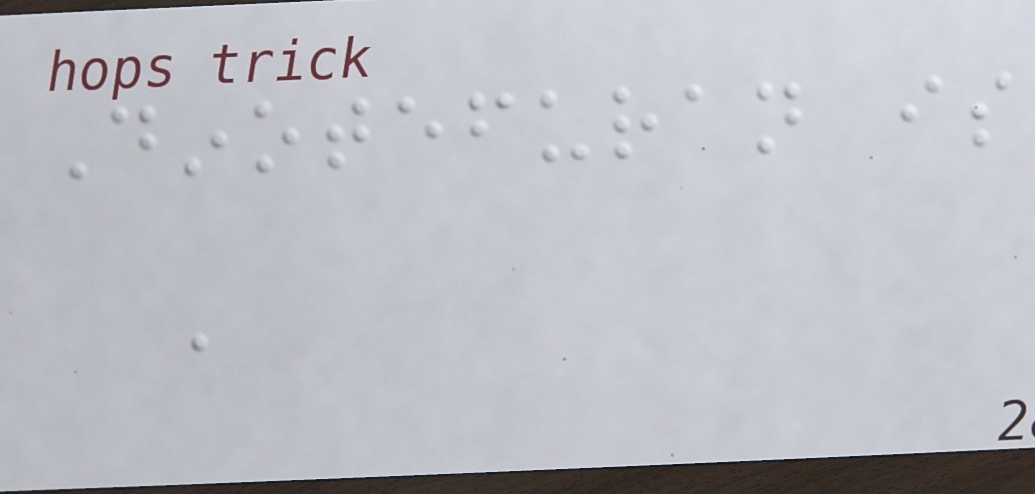Dinotefuran is
a
